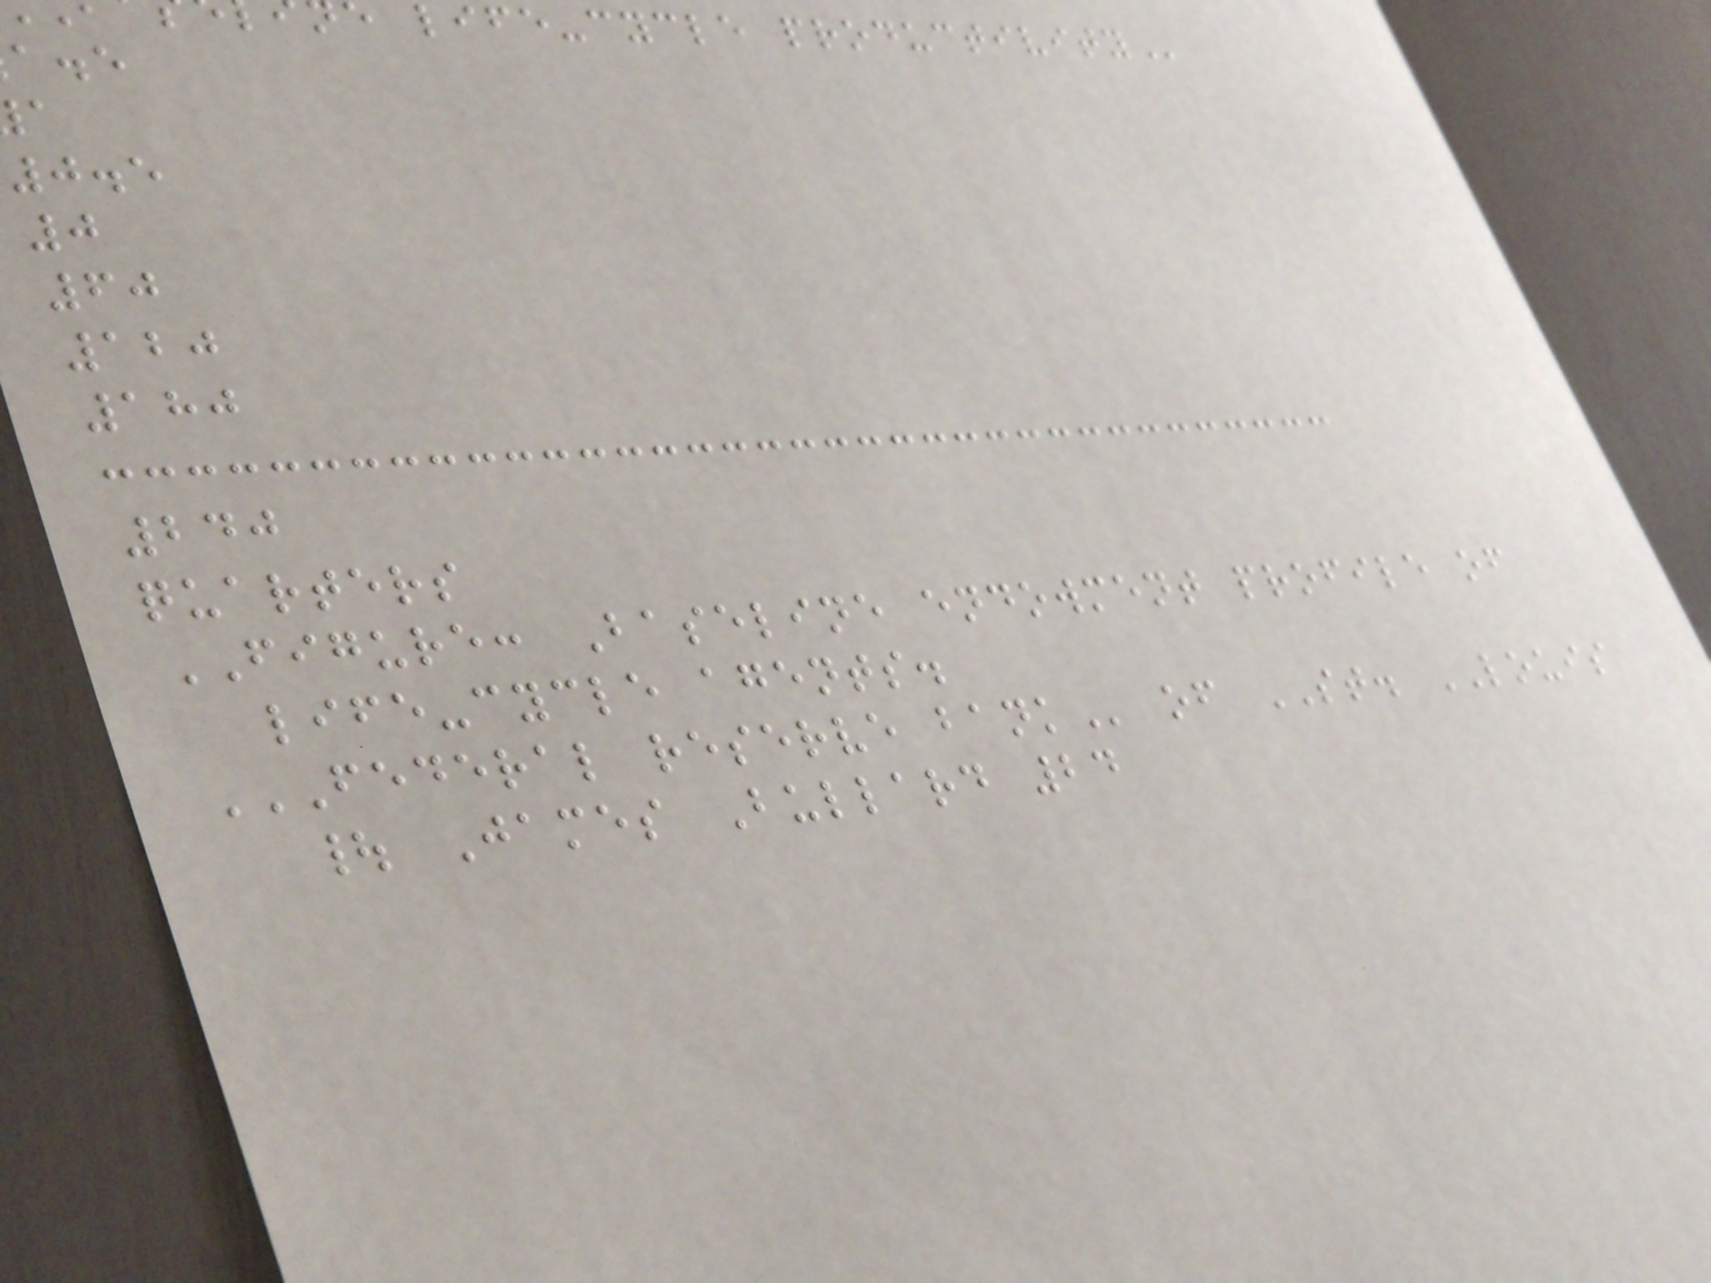life-cycle
0.5
0
60
120
180
240
quarters
FIGURE: Baseline endowment profile of
life-cycle agents.
FEDERAL RESERVE BANK of ST. LOUIS
| James Bullard 24
